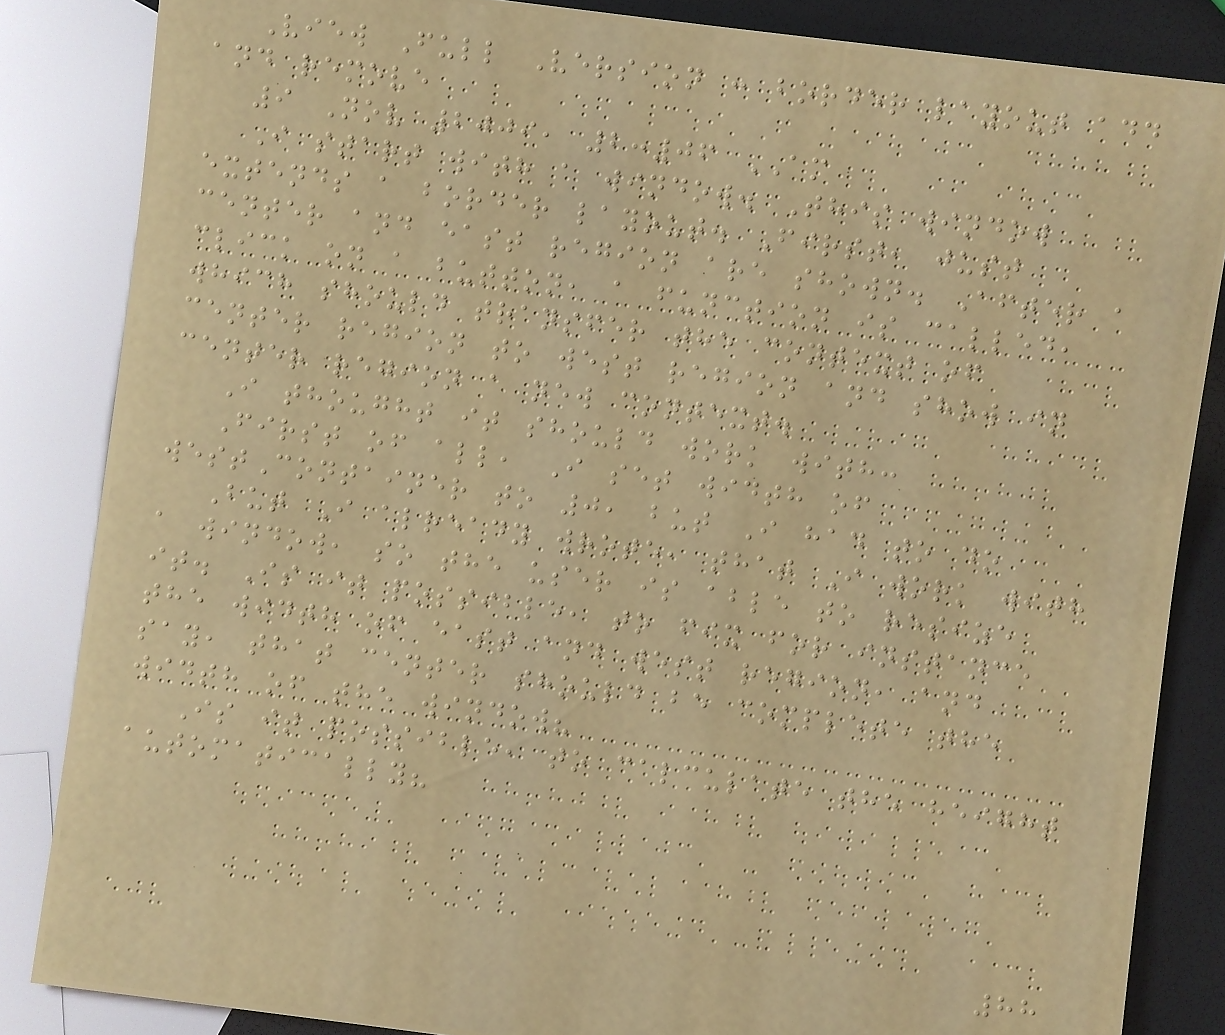View Full Version : border layout add
and remove
9 Nov 2009, 2:06 AM
I start with a window. This window
extends a border layout. First, just
center and east region are shown. After a
click on a button, a function is called,
which should transfer the context of
center region to west region and show in
center region a new context.
I thought it should work with:
First of all, I set width of
westContainer to 0, but I had to do
But I already wrote, that I work with
a window, so the user is able to resize
it. Is it possible, to fix for instance
the width of east and west region, and
say, that center should be complete the
width of the window?
Is it possible, to calculate the height
automatically?
88
